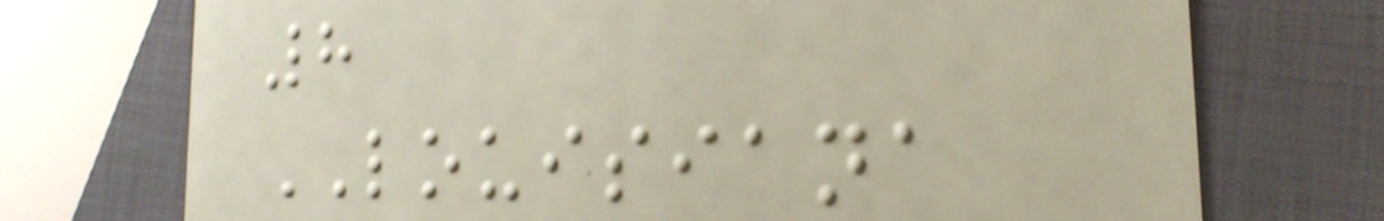8
LOUISIANA
